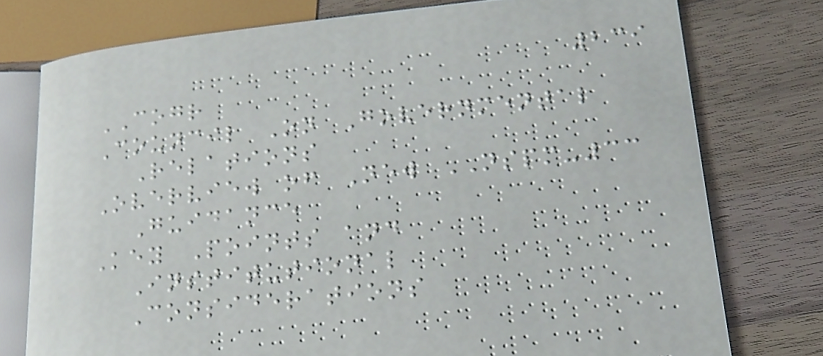239
COGR
Council On Governmental
Relations
Overview of New NSPM-33
Guidance
Key Points and
Institutional
Considerations
